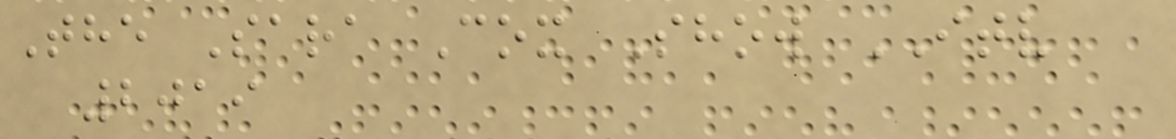The Sara Cox Show ITV
2019
